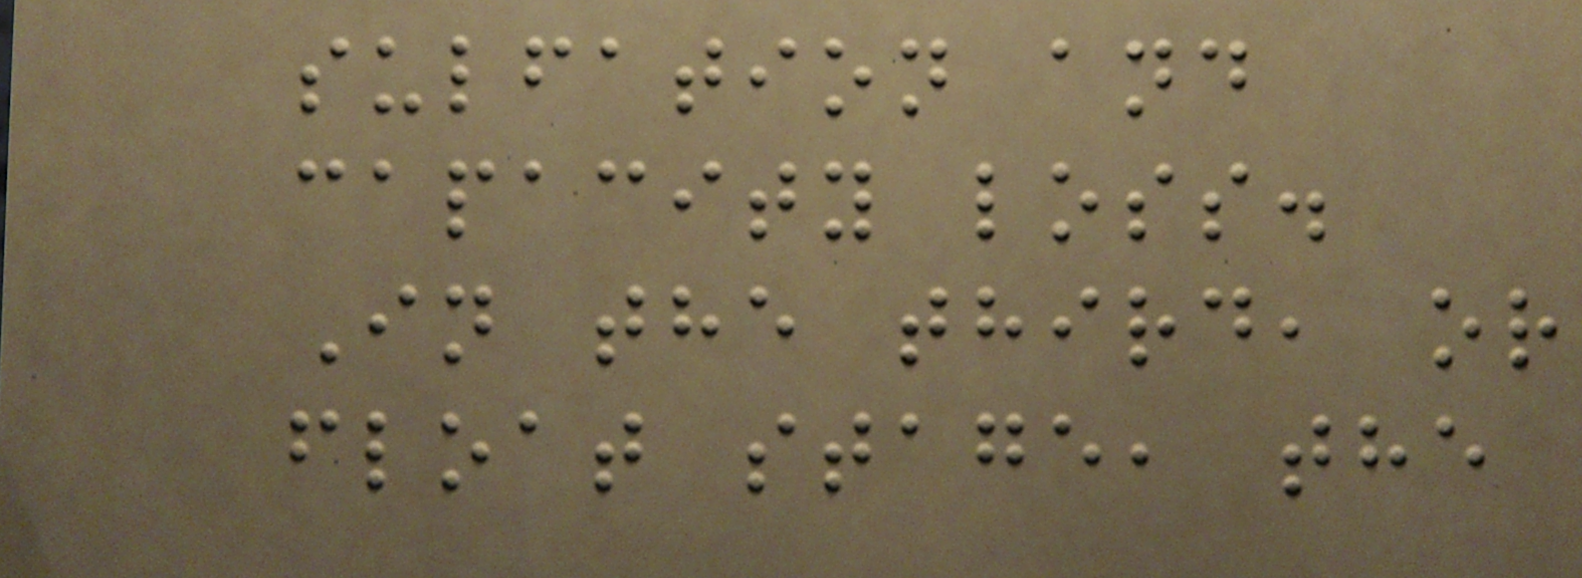sulfation and
capacity loss.
In the third, or
float stage, the
